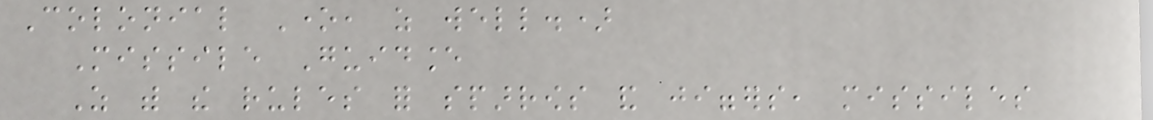Colonial One, as well.)
Missile Guidance
As with the rules for sparrows and jiggers, missiles
